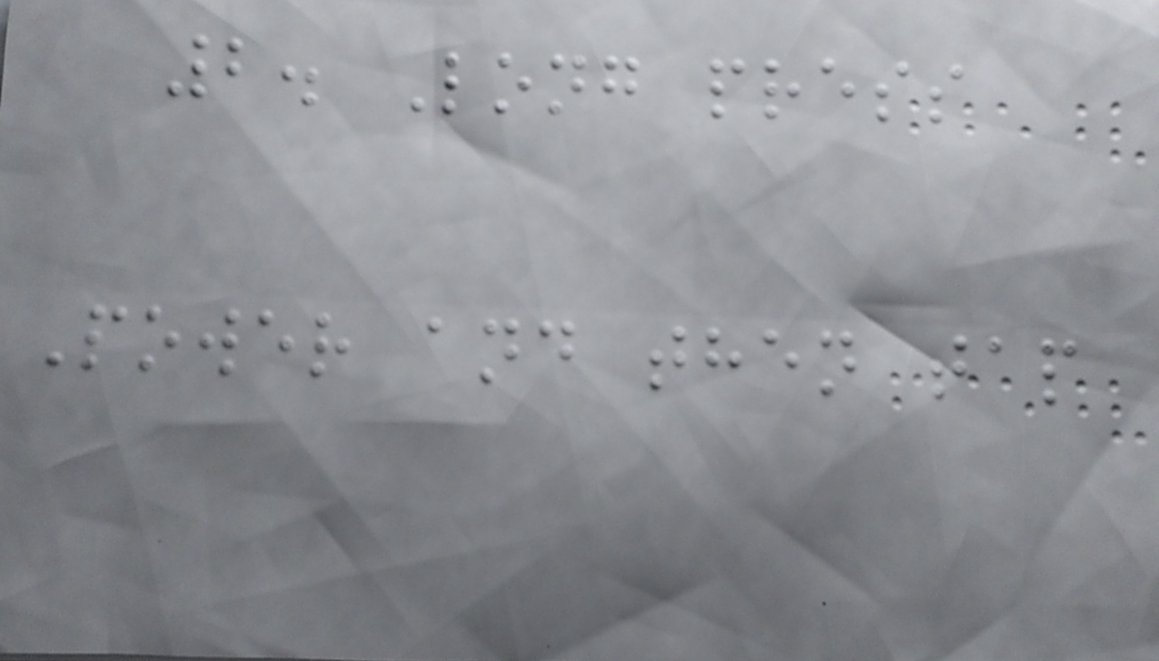2. Long press
Power and then tap
